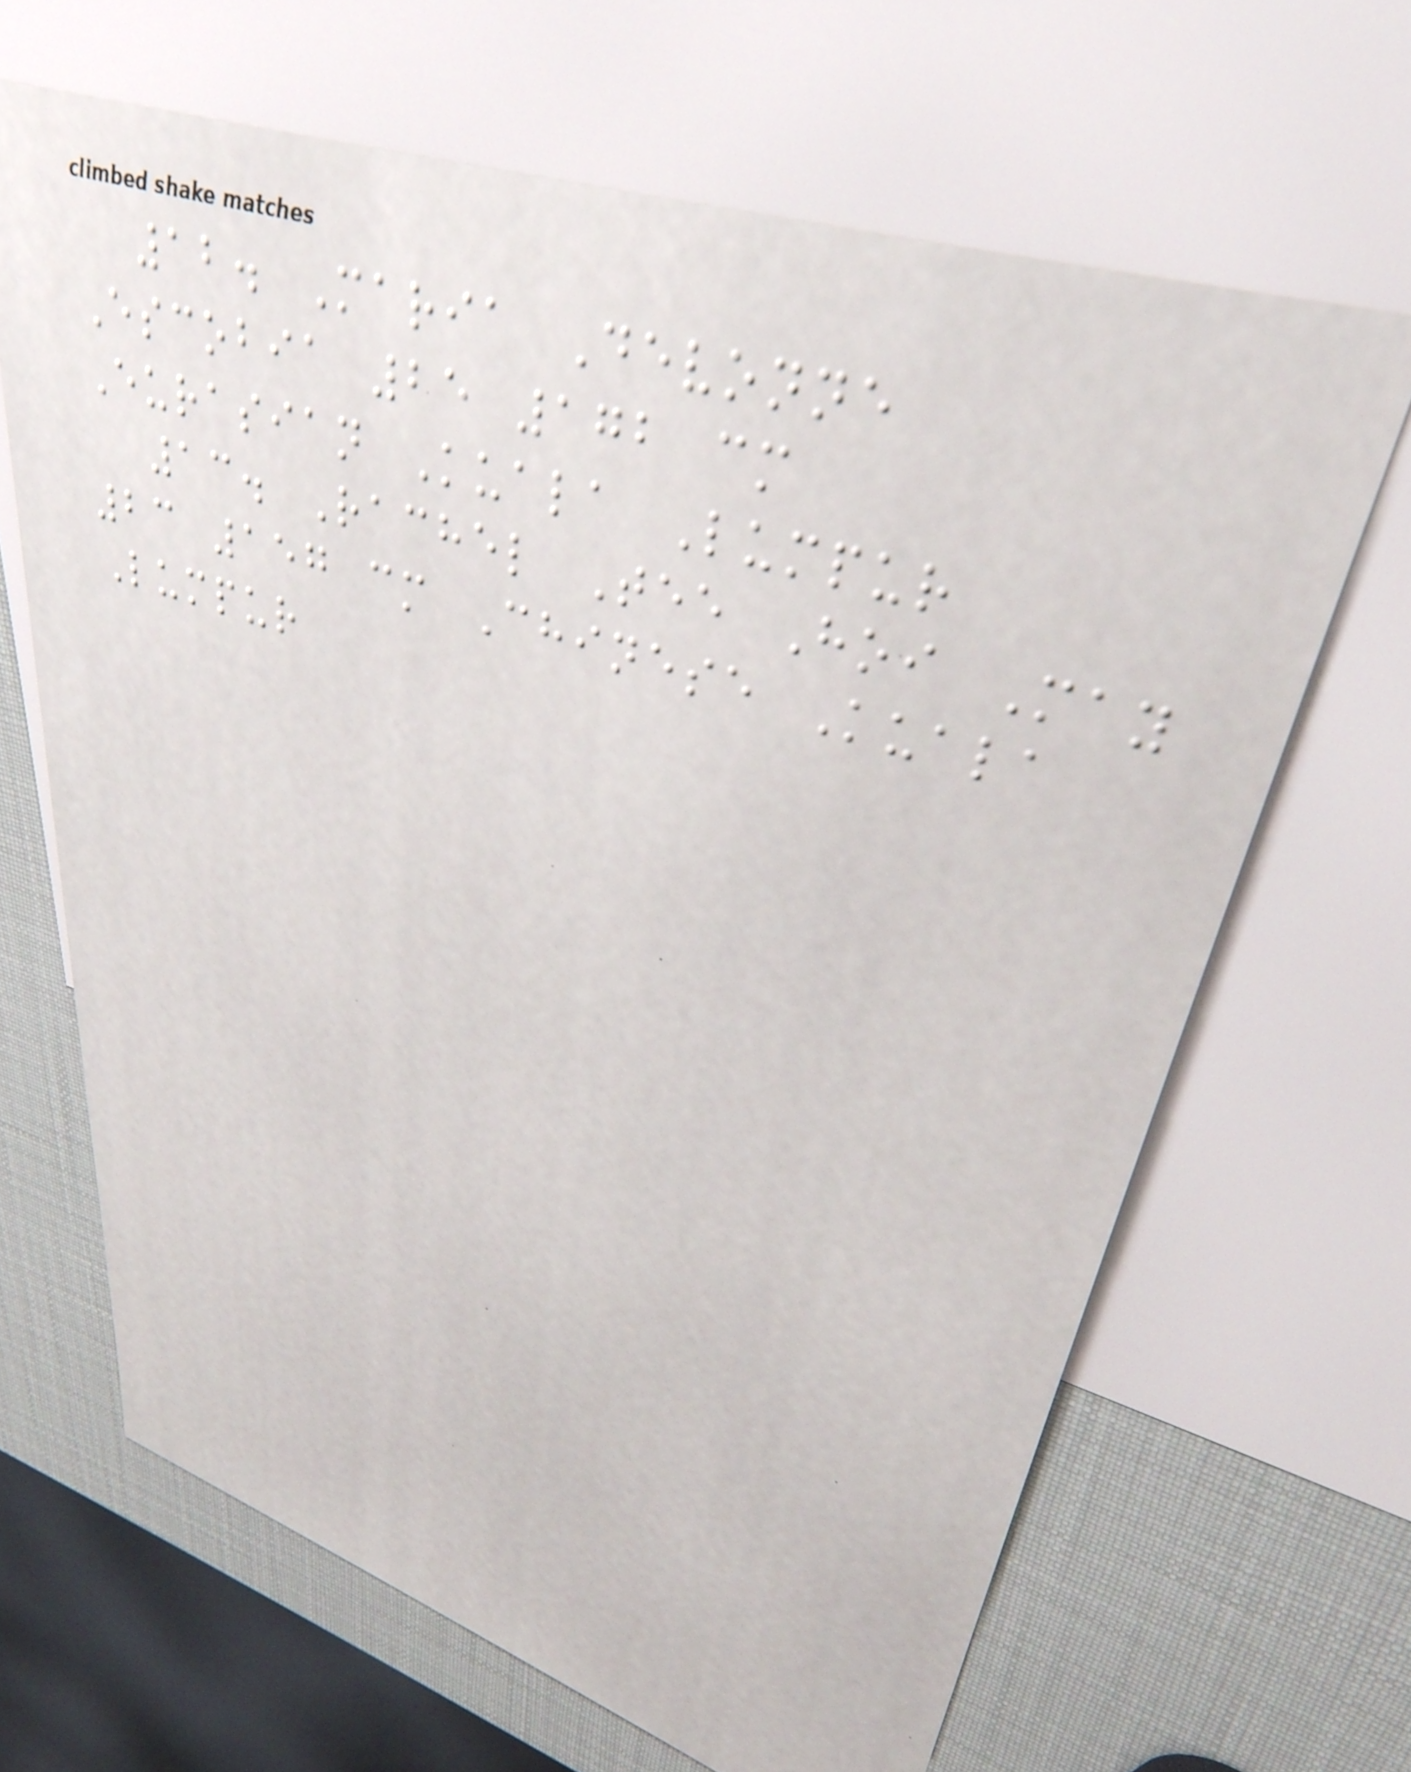12. Maria Devonne
Escobia 25 172 cm
Eurasian Kuala Lumpur
13. Rachel Tee Hoi May
23 157 cm Chinese Kuala
Lumpur
